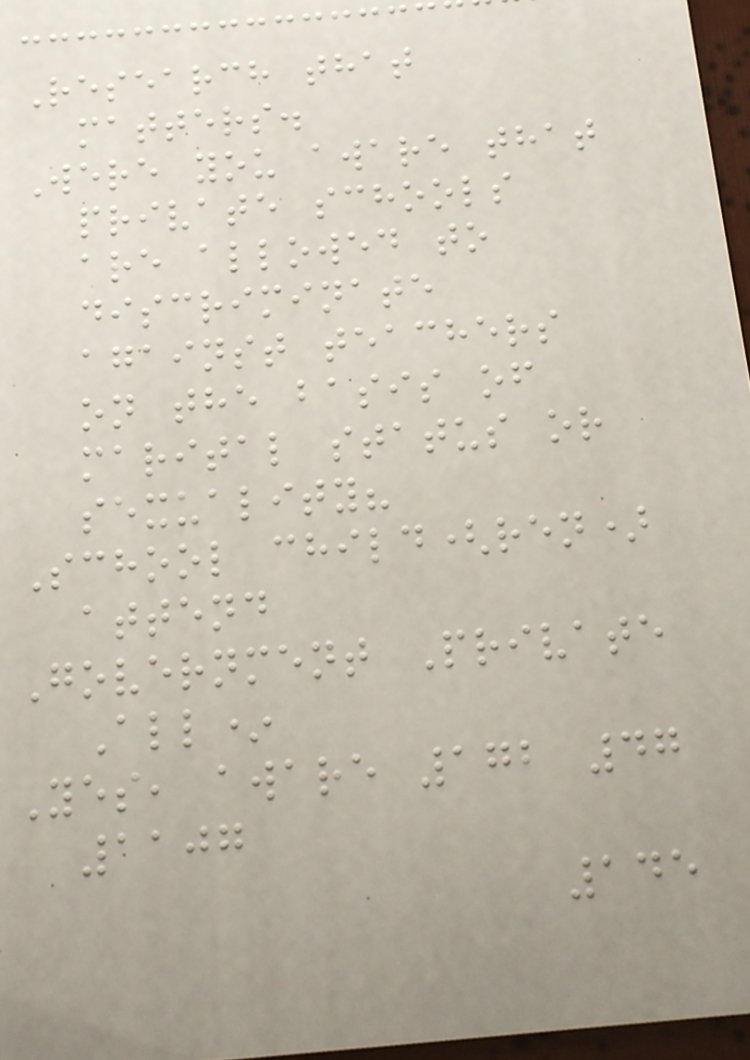Research that
matters.
Were you aware that
private schools
are allowed to
discriminate
against teachers
on the basis of
marital status or
sexuality?
School child(ren)
attend
Government Private
All*
Yes, aware 172 47
1107
145
